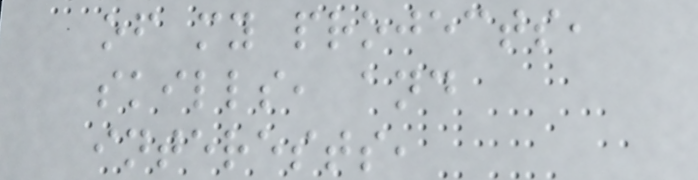of my projects,
skills, and
interests,
